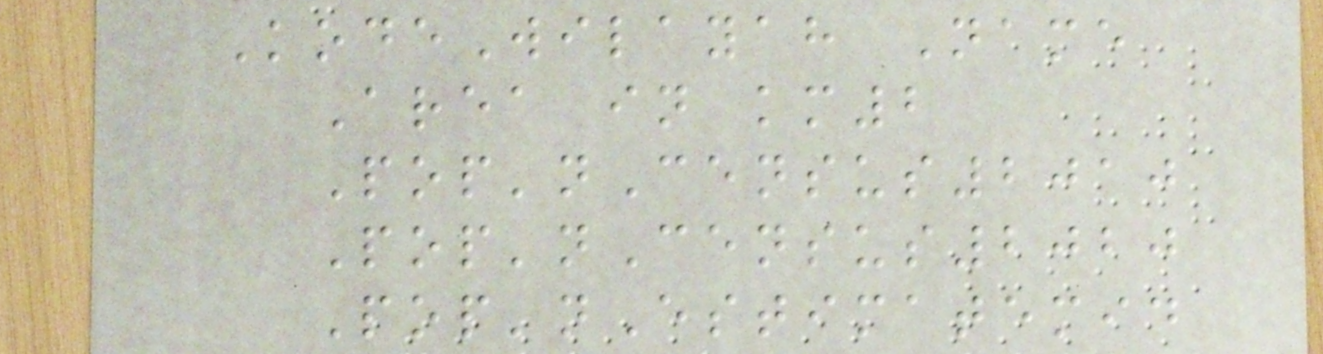KodeWilayah Name
Area in km2
Pop'nCensus2010
Pop'nCensus2020
Pop'nEstimatemid
